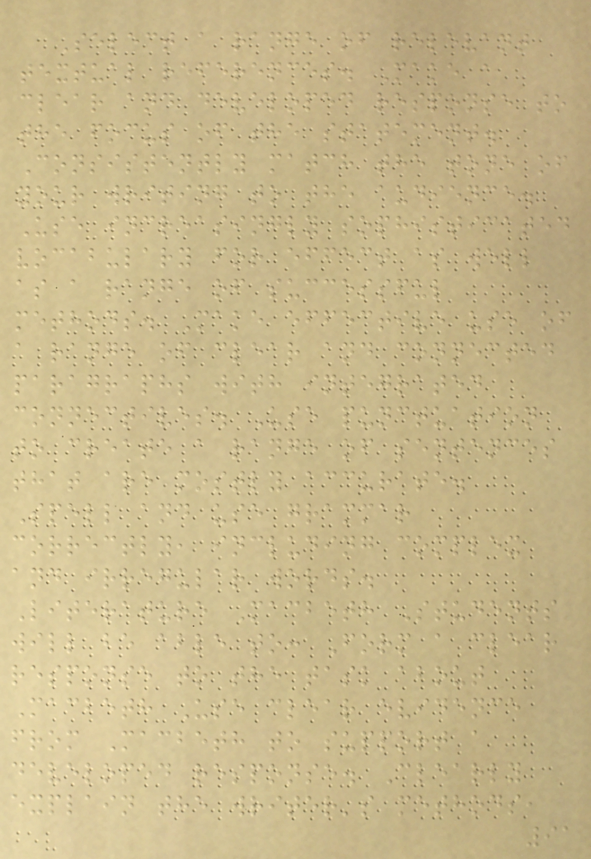Select a range of relevant
textual references. Make a
clear and developed response to
the focus of the statement.
Consistently match the tone of
your writing to the audience.
Use increasingly sophisticated
vocabulary for effect as well
as a range of successful
methods. Make effective use of
a range of clear and connected
paragraphs with integrated
connectives. Use punctuation
to create a range of sentences
that are mostly accurate.
Spell and use grammar
correctly, including complex
and irregular words.
Literature Macbeth Students
will be able to: Form a clear
response to the task about
Macbeth Use clear evidence
from Macbeth to support a
developed response. Clearly
explain the writer's methods,
91
